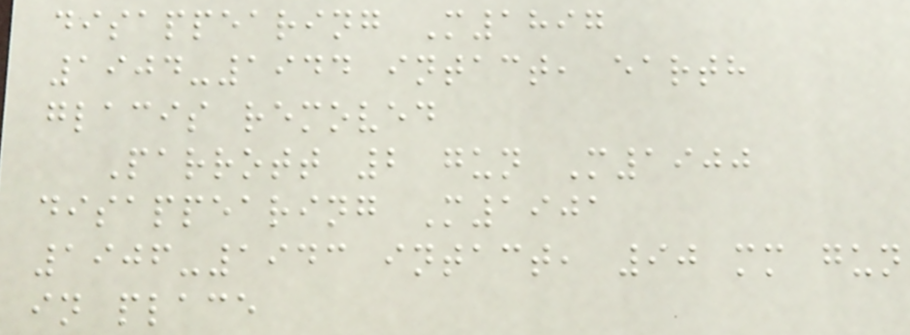disappearing M1897
1904-1944 intact, earth
glacis removed
Parrott 2 gun M1900
disappearing M1901
1906-1943 intact, 90 mm gun
in place
